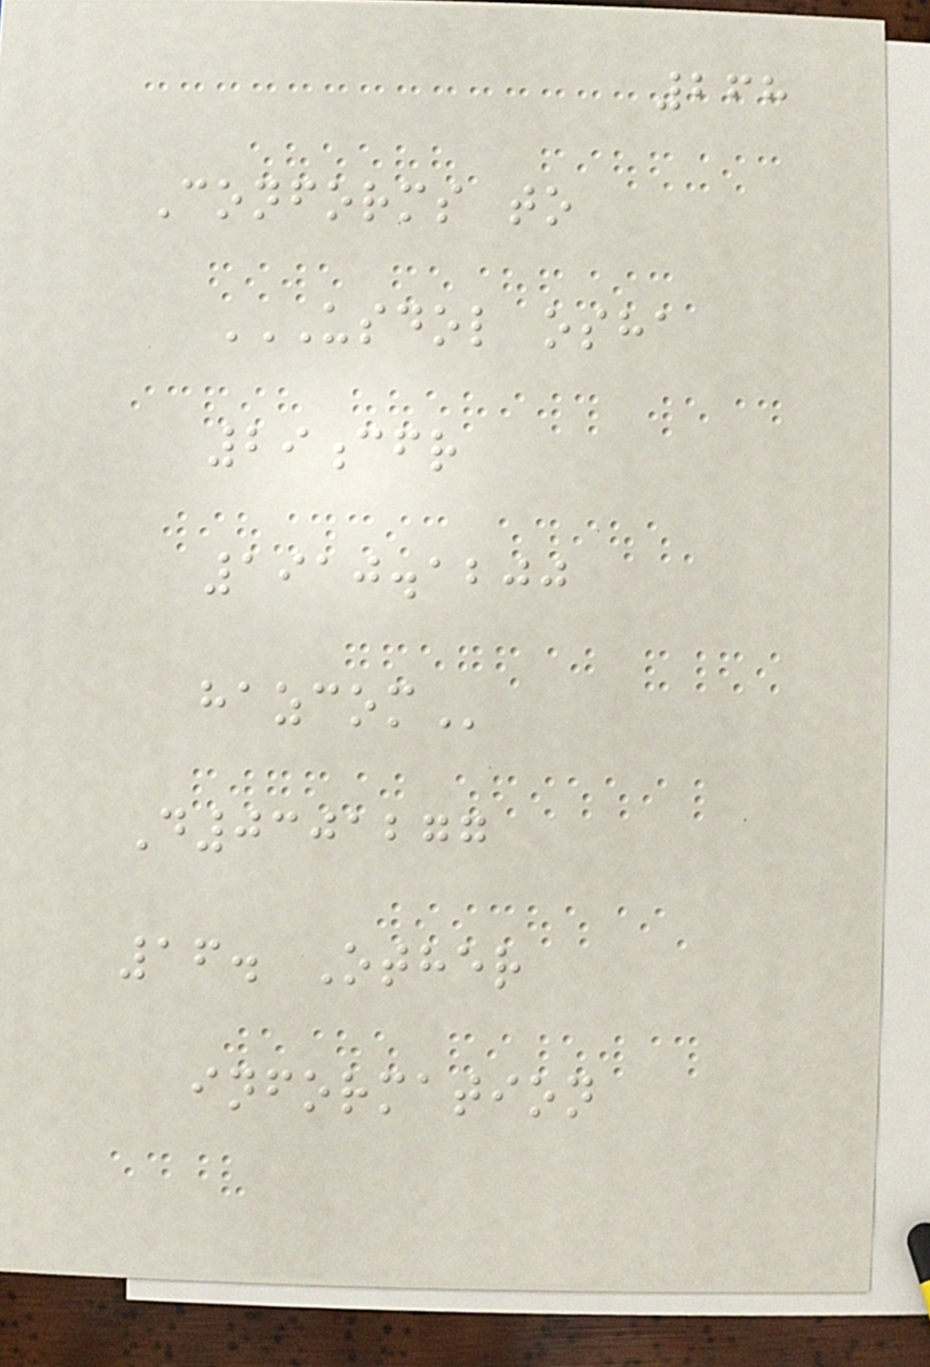268
Conforms to
USDOL OSHA
29CFR
1910.1200
HAZCOM
D0301277
16. Other
information
